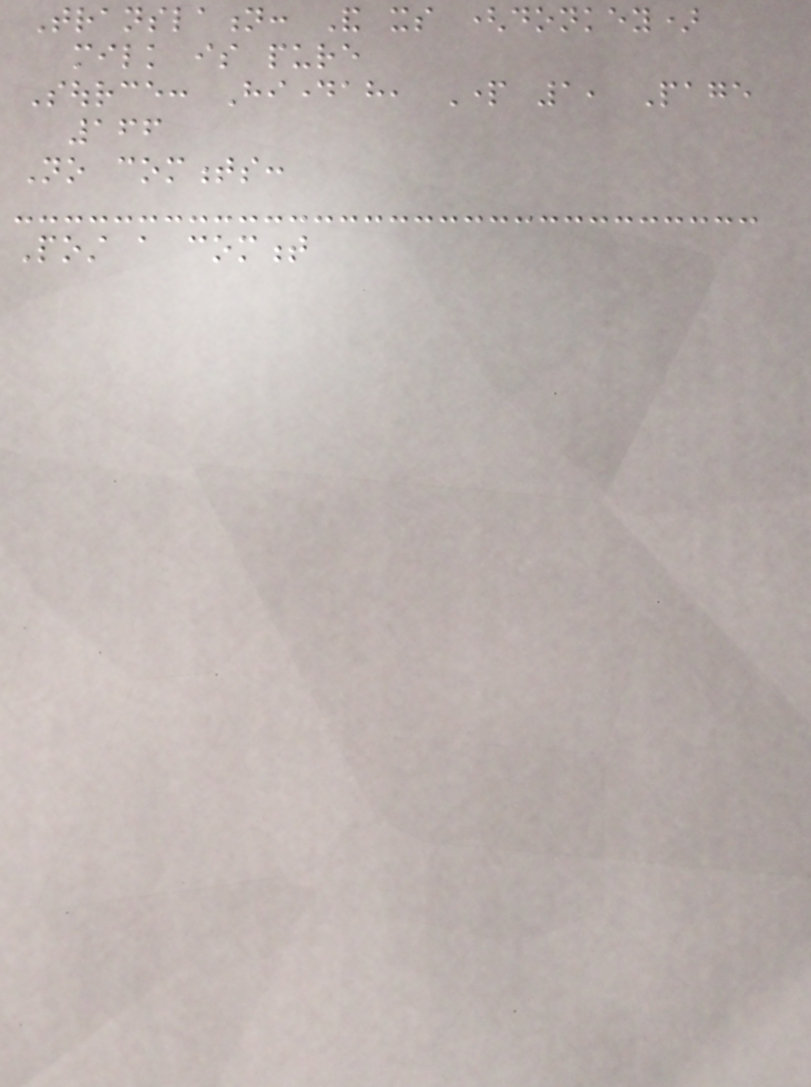Translation: And its (donkey)
milk is pure
Source: Hidayah, Part 1, Page
166
No comments:
Post a comment
